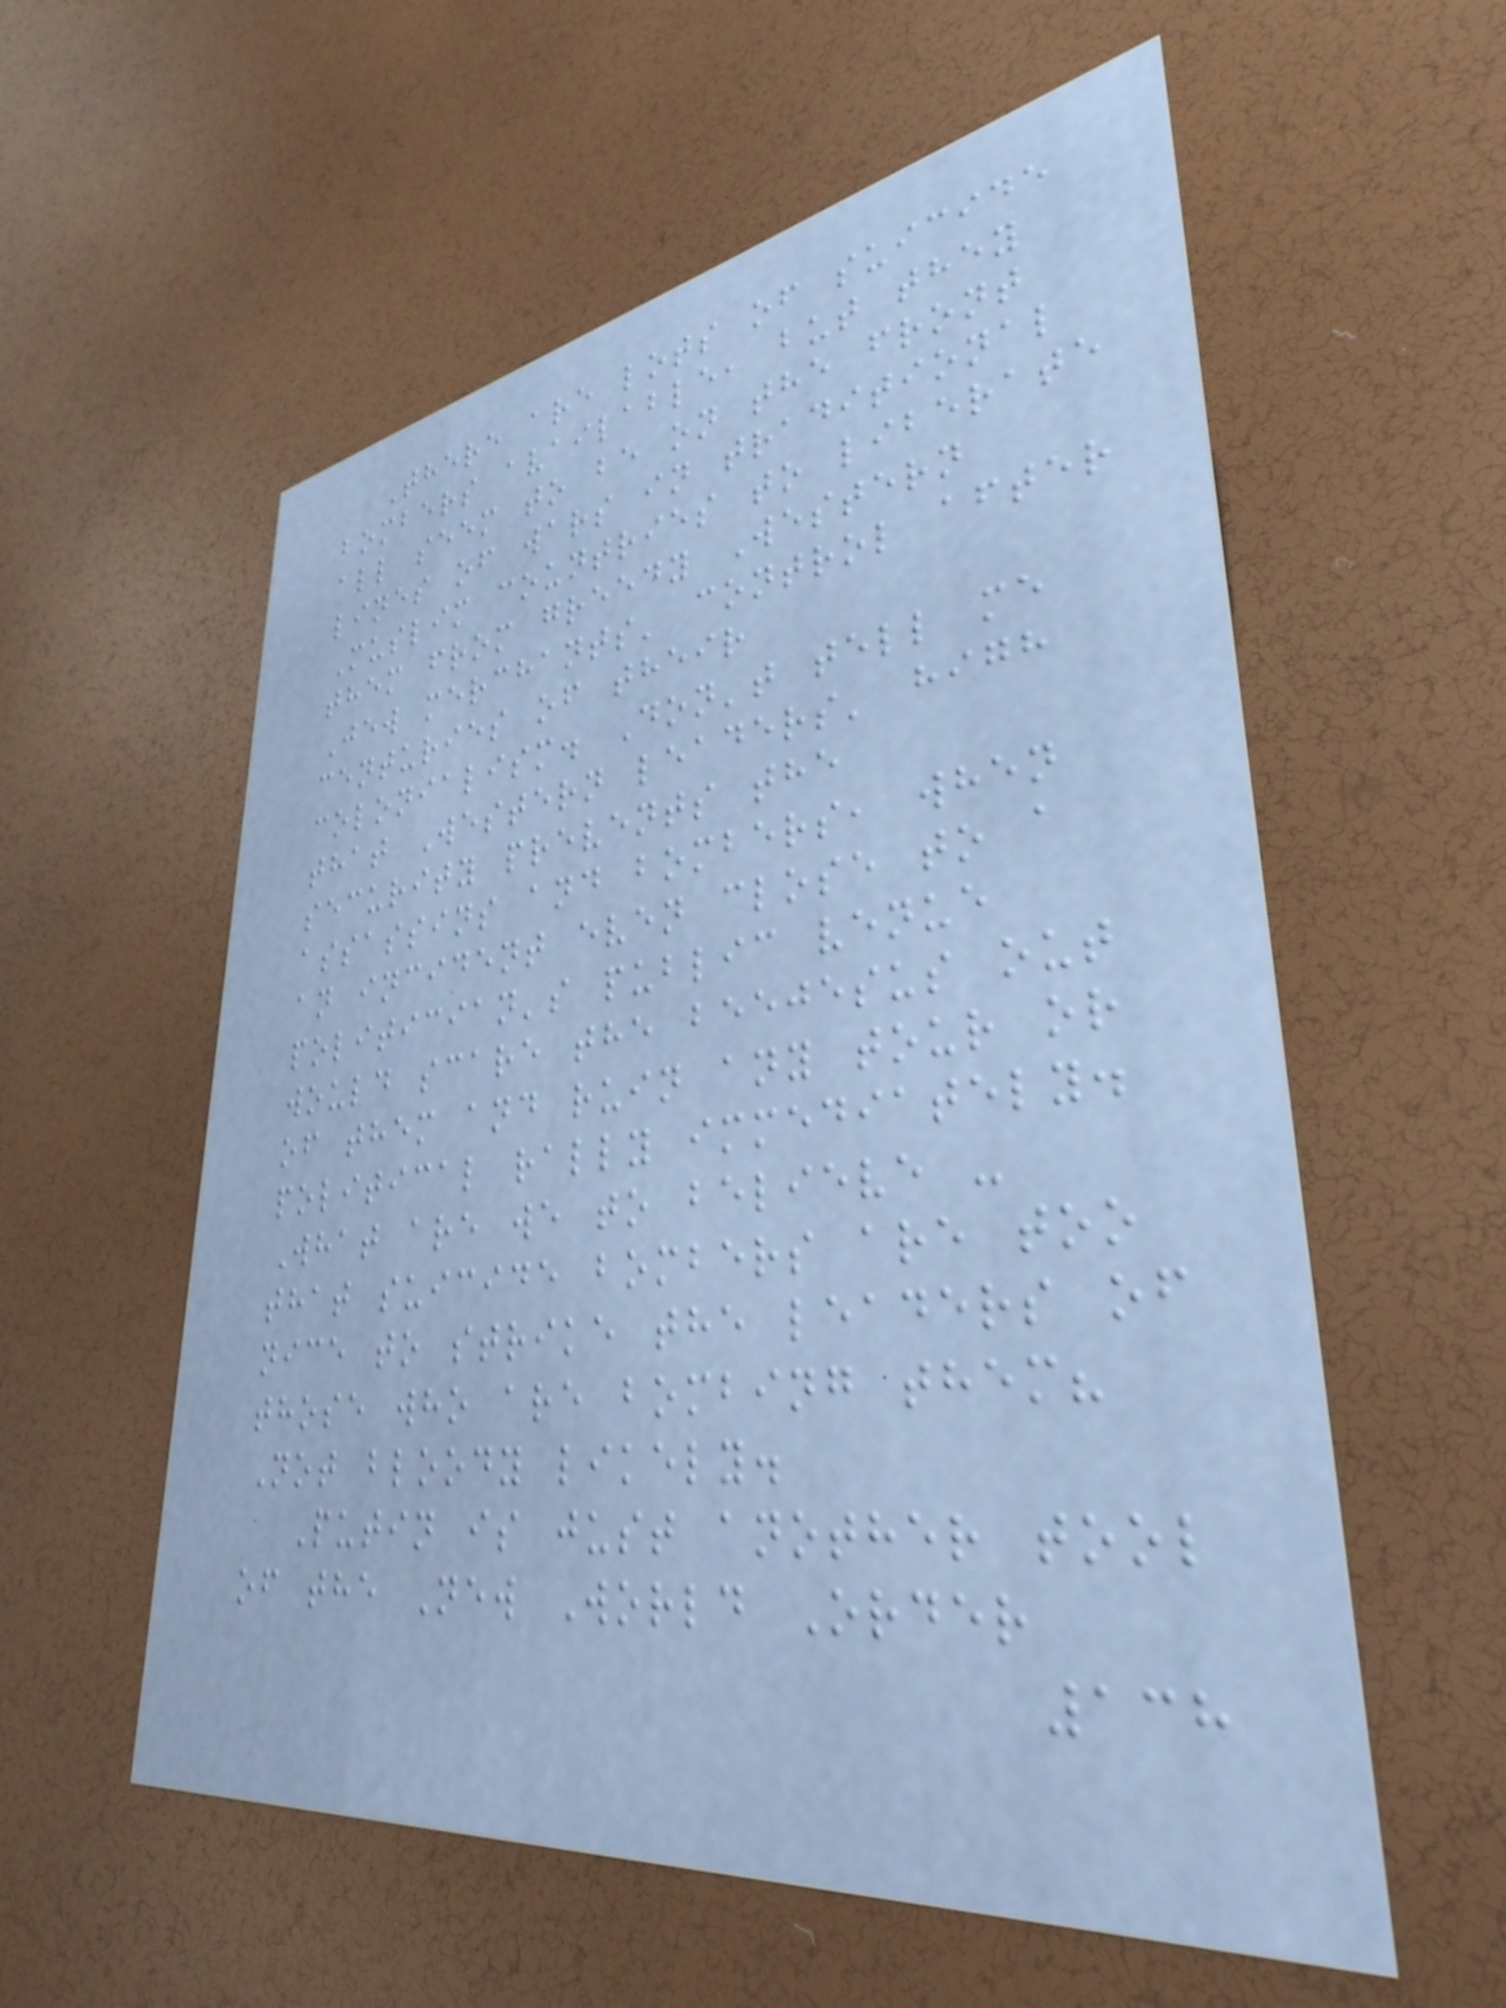There are lots of suicide
bombers available, but they
all seem to be on the front
lines of wars in traditional
Muslim countries to liberate
them from greedy Western
Jew merchants' control after
centuries of their
colonialism. Don't tell me
that Western leaders' high
security prevents the
assassins and bombers, when
an incident even close to a
politician's public venue
would scare the beejesus out
of them and ruin any tour or
political rally immediately.
What are we to believe -
that suicide bombers are too
nice to strike the leaders of
those who are bombing them?
Not bloody likely.
Putin is just another tool
of the New World Order
138
